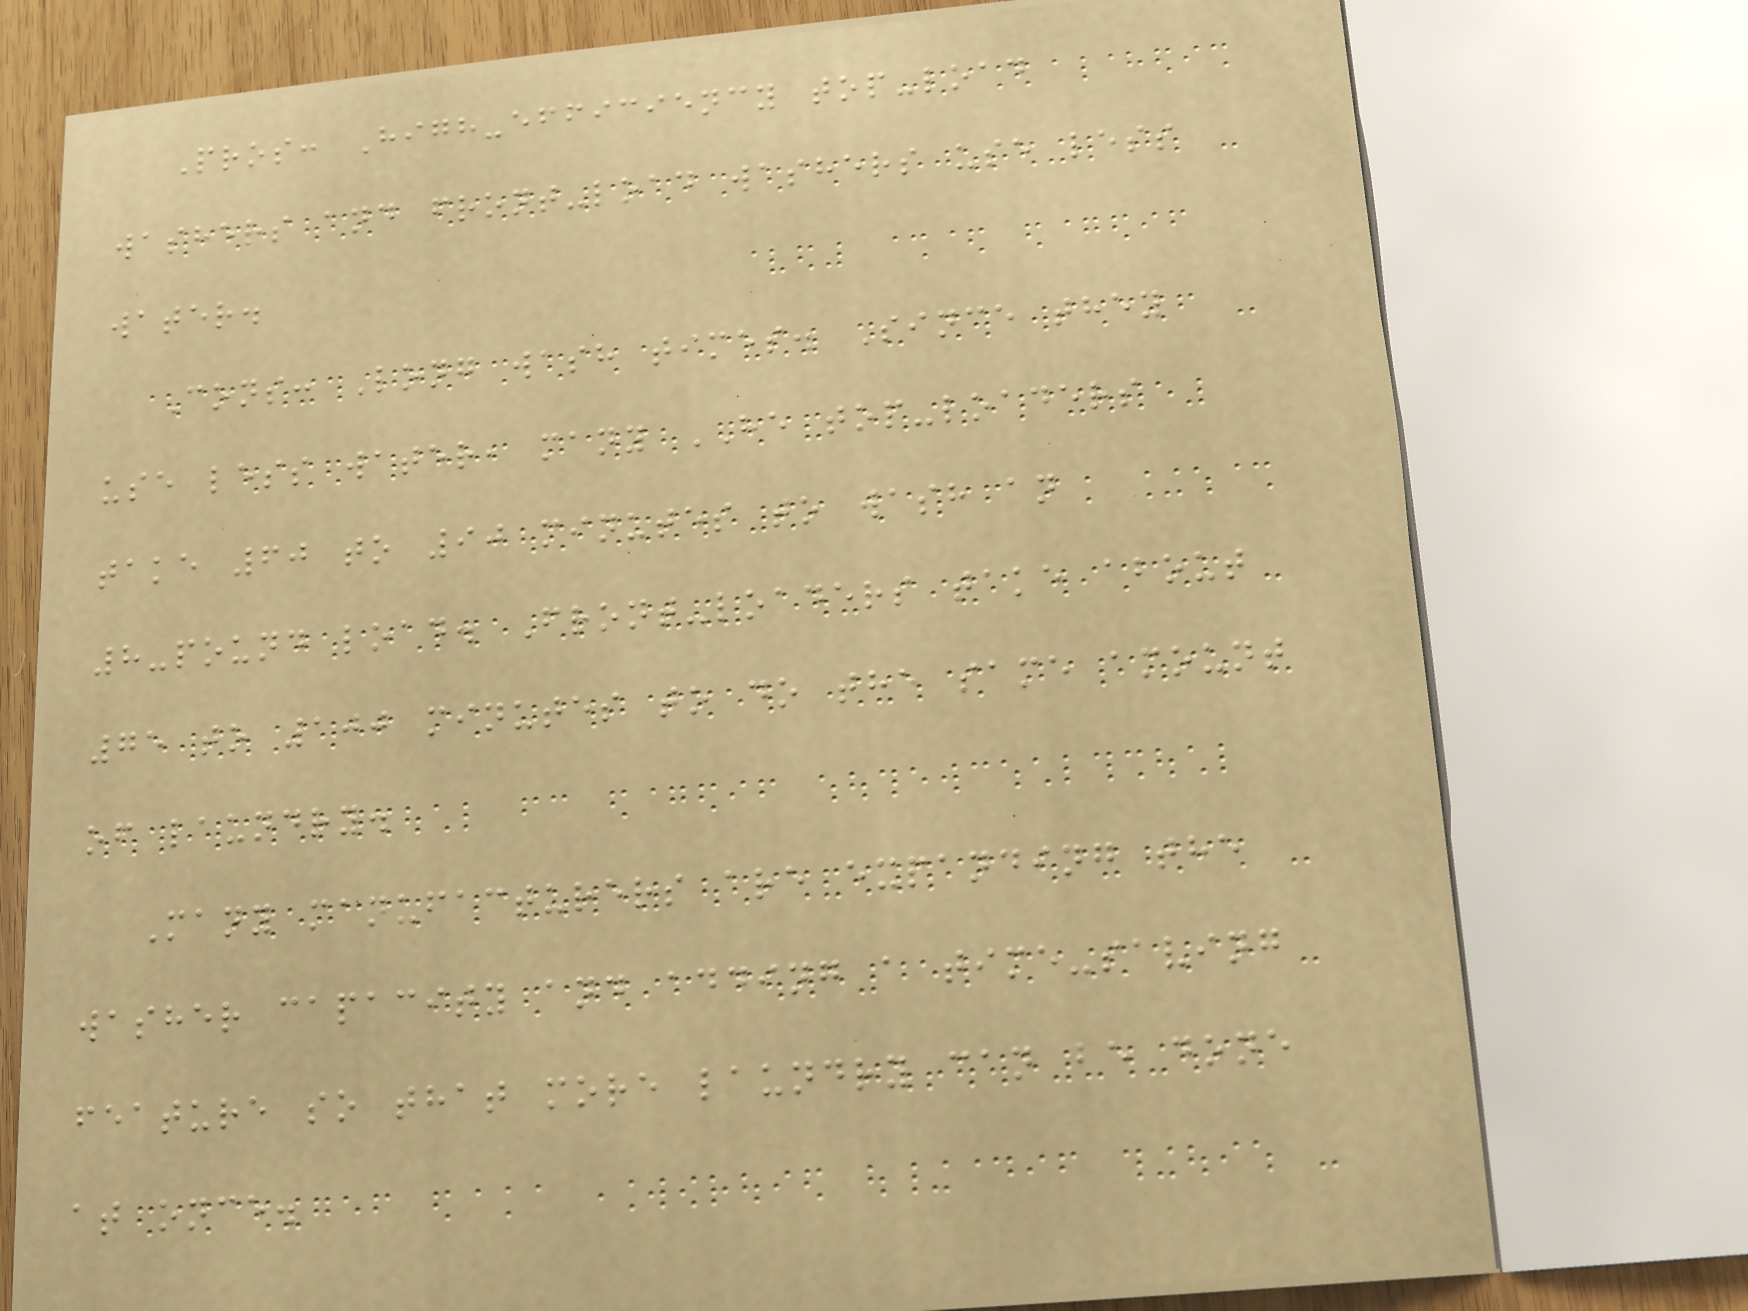Pros: High-efficiency top-load
washers and front-load washers use less
water.
Cons: Long wash times. Since they
use less water, many HE top-loaders
take 60 to 90 minutes to wash an
8-pound load. Front-loaders take about
75 to 100 minutes to do the same amount
of laundry.
Many manufacturers are expanding the
washer capacity and adding a time-saving
feature so that more laundry can be done
at once.
